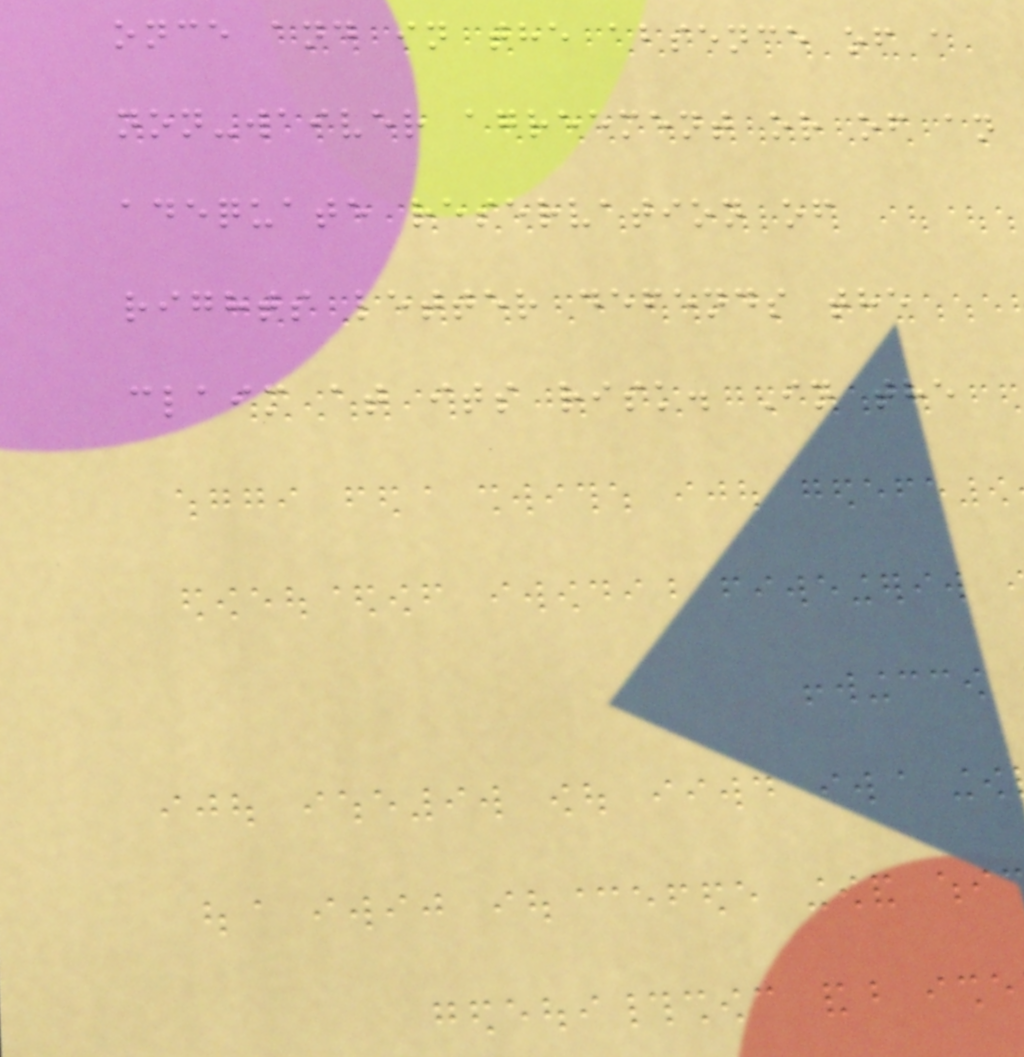once and in the absence of a
non-waiver agreement or of an
adequate reservation of
rights letter defends the
claim at its risk. In the
